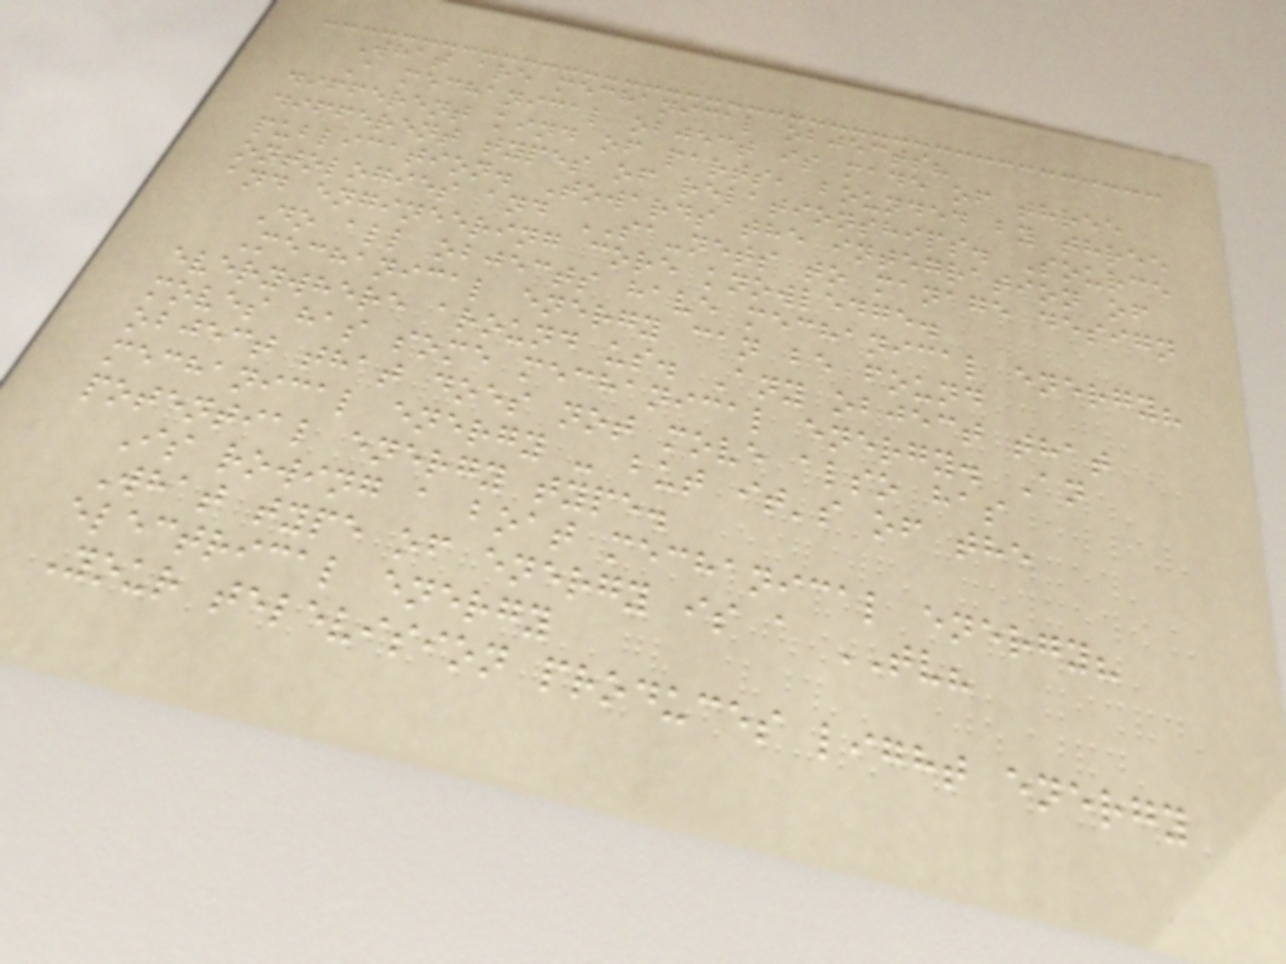What are mechanical objects?
A mechanical object is made of three
different kind of parts, bounded by three
different types of relationships. Source
publication. Towards the integration of
ontologies and SA-nets to manage design
and engineering core knowledge.
Do all objects have mechanical energy?
Mechanical energy can be found
everywhere around us. Any object that
moves has some mechanical energy. An
object that does not move also has
mechanical energy - but it's of the
potential energy type.
Is rowing a boat mechanical energy?
What type of energy is a TV?
electrical energy
Your television produces light energy
